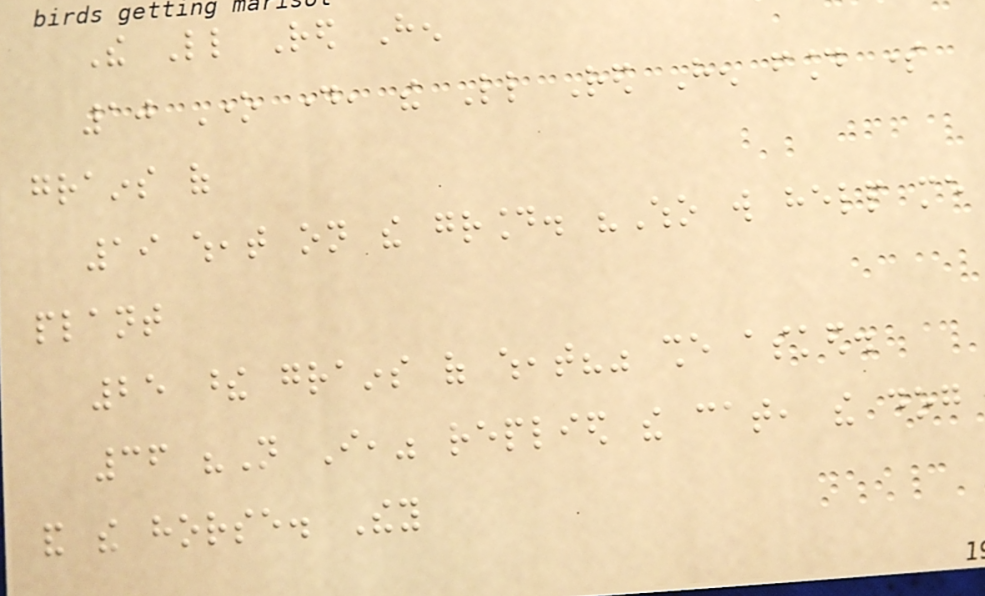The Little Red Hen
10 One day, the Little Red Hen found some
grains of
19 wheat on the ground. "Who will help me
plant
25 these grains of wheat?" she asked.
36 "Not I," replied the cat, the dog
and the horse. They
